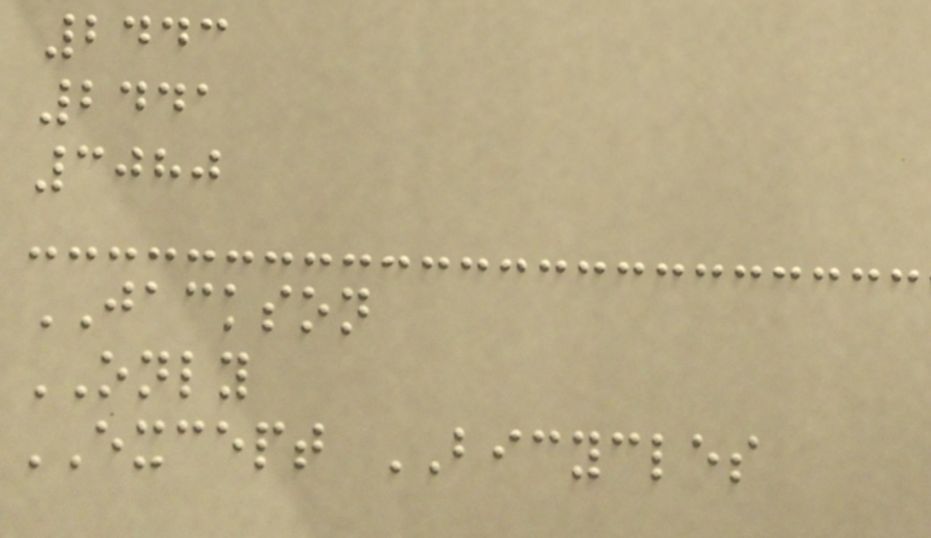2443
2441
3080
JACKSON
ONLY
EXCEPT BICYCLES
